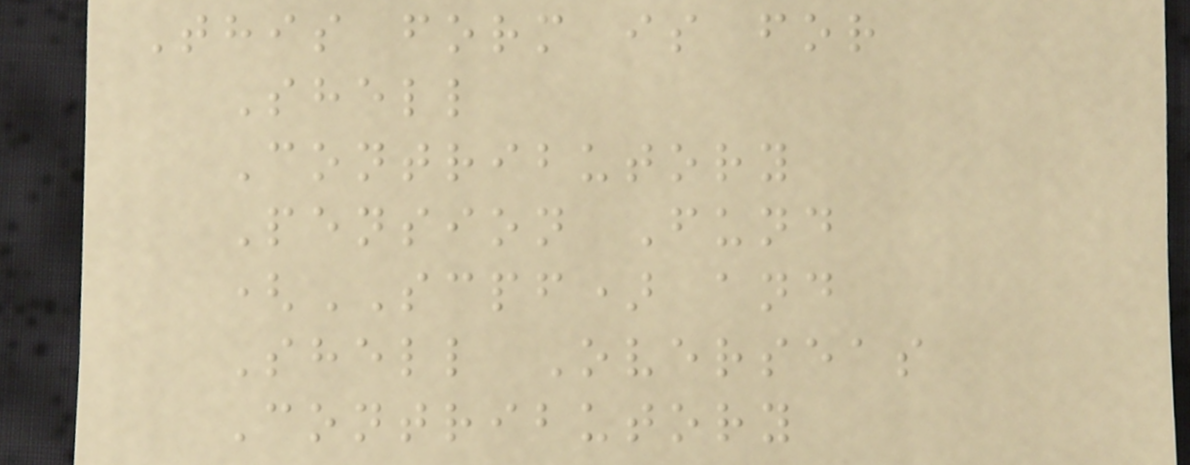This form is for
Shell
Contributory
Pension Fund
(SCPF) and
Shell Overseas
Contributory
